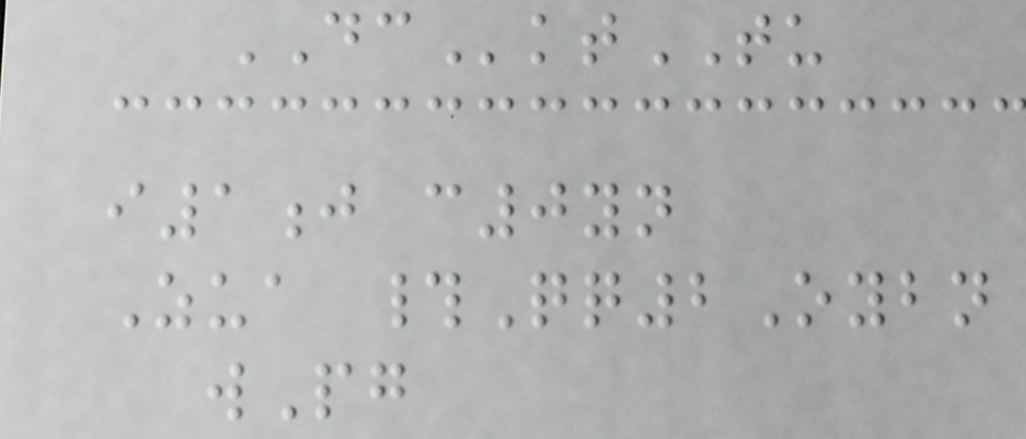DCktTU
i1j c0yn
Zua #Qq2Oybn
wPg
